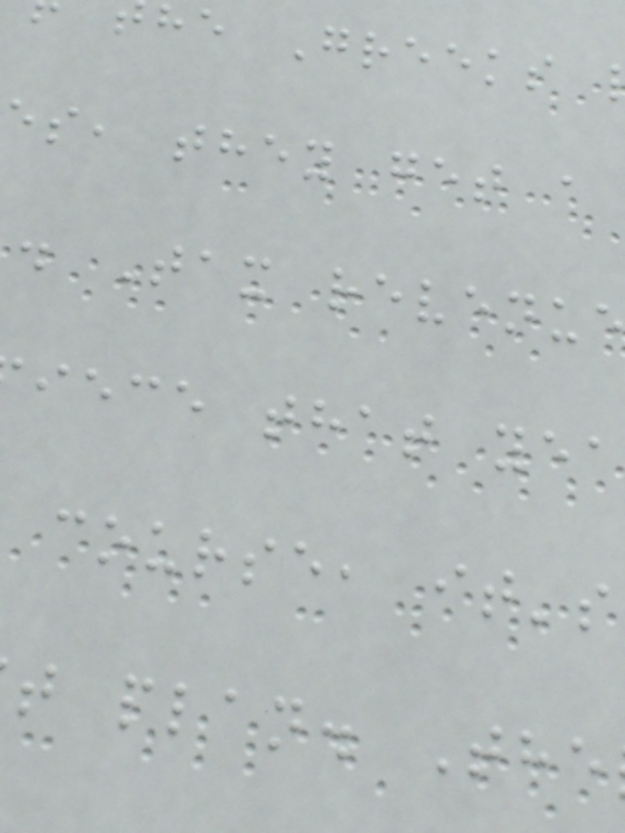he Greeks
es, they get a
. Tax revenu
iece that yea
course, it's
t plan. The
